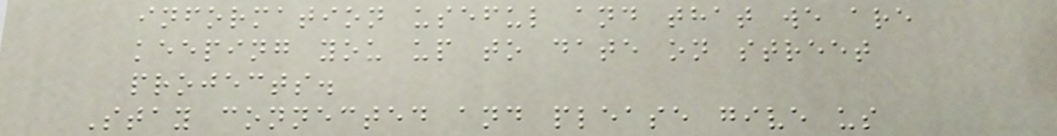information useful and that we are
keeping you up to date on street
projects.
Stay connected and please give us
